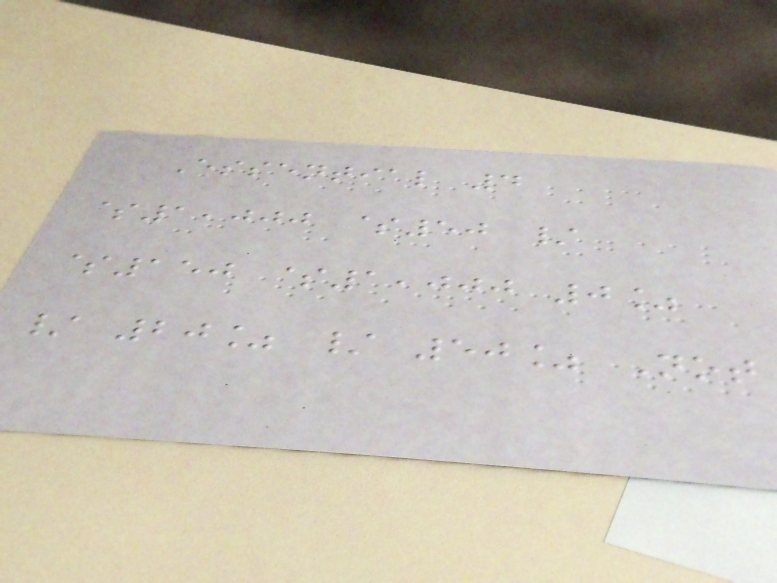Essential 4
$1,000 $50 /
$150 $1,000 0%
/ 20% / 50% Not
